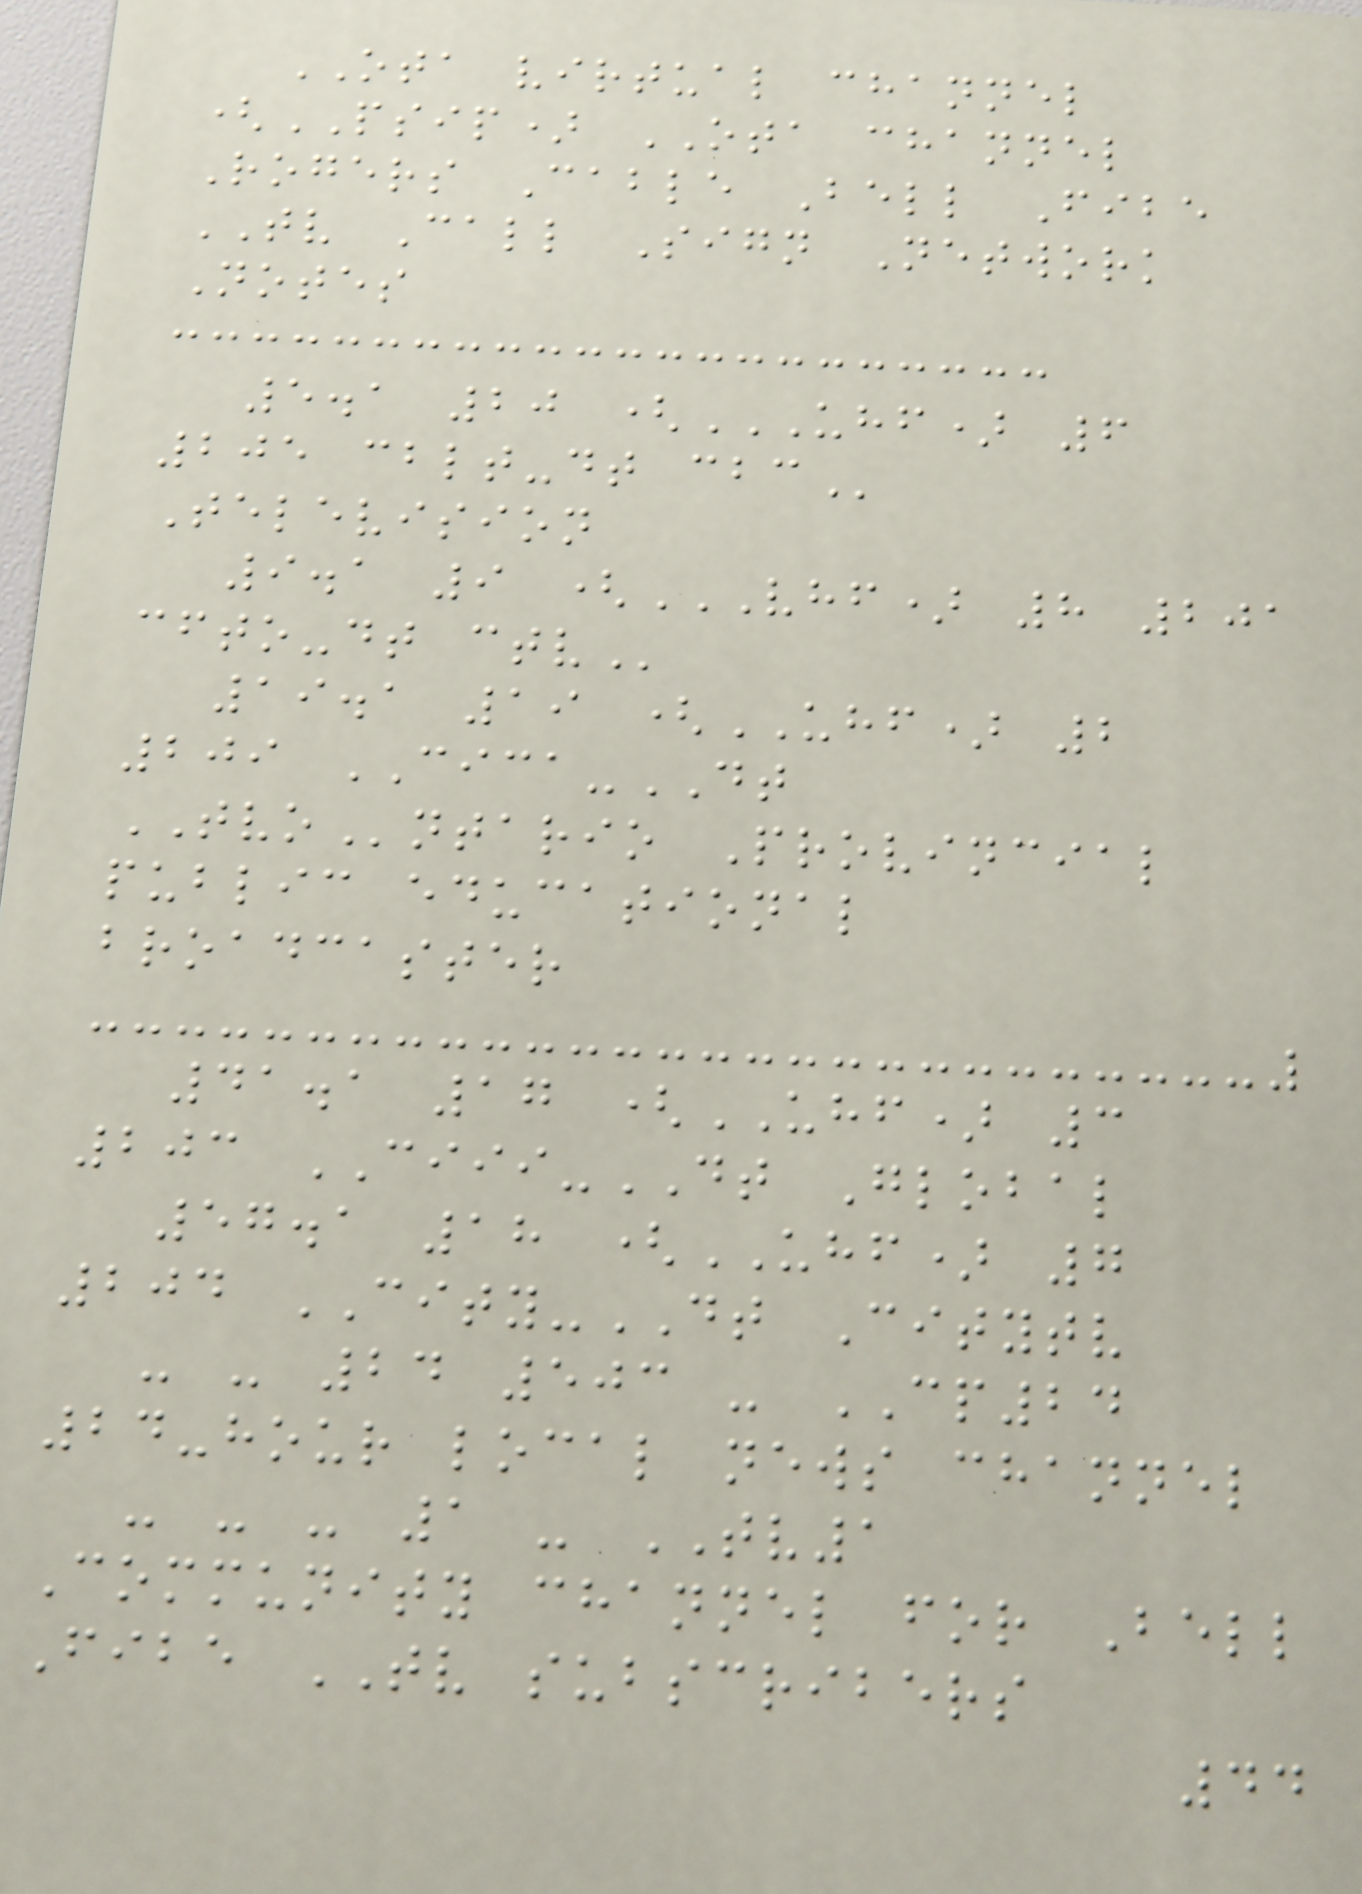OTA virtual channel
(PSIP) OTA channel
Rogers Cable Bell Fibe
TV Call Sign Network
Notes
5.1 20 (UHF) 6
205 CBLT-DT CBC
Television
9.1 9 (VHF) 8 201
CFTO-DT CTV
19.1 19 (UHF) 2
209 CICA-DT
TVOntario Provincial
public educational
broadcaster
41.1 17 (UHF) 3
203 CIII-DT Global
57.1 18 (UHF) 7
204 CITY-DT Citytv
- - 24 503 - CP24
24-hour local news channel
- - - 1 - TV1
Community channel for Bell
Fibe TV subscribers
44
